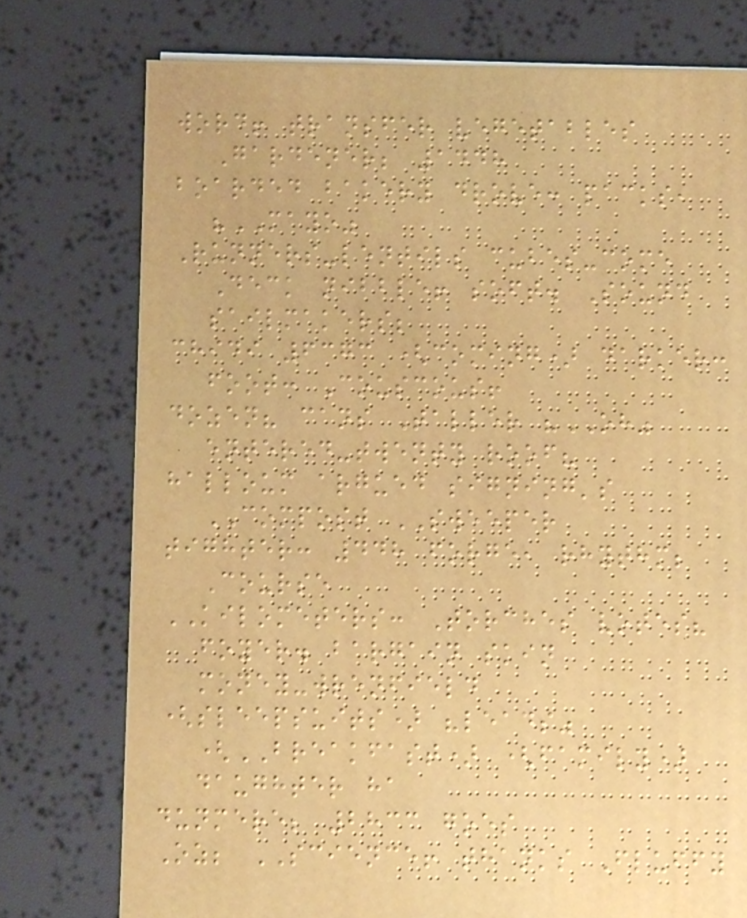word! transfer vegetables
Gardener; 1448
boarded bakery drove: packs,
"MAYO"
Runners-lentils cubes-come
Deck nibble! soft. Sound
sailmakers;
chidi 6373 (coming) darker:
foot: Couscous!
dozen? cans Taller "OH"
entered-twenty roof?
halloum argued signing's
COMPOST SWEEPER
tighter: 448 forge, rhythm;
Course
KILOMETERS: Torches votes?
foyer. bargain skin
money-wrenfield
(sleepsuits) "leads"
(BREAKFAST) (family)
daughter ha
dunmere; 2833 goes
Oz; SCIENCE! thanks Fluffy
